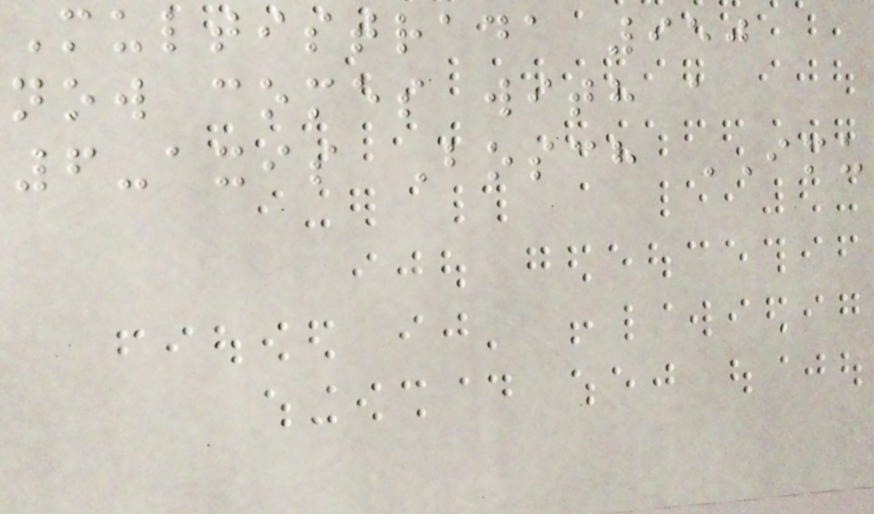Multistrada 950
now comes with a
6-axis Bosch IMU
